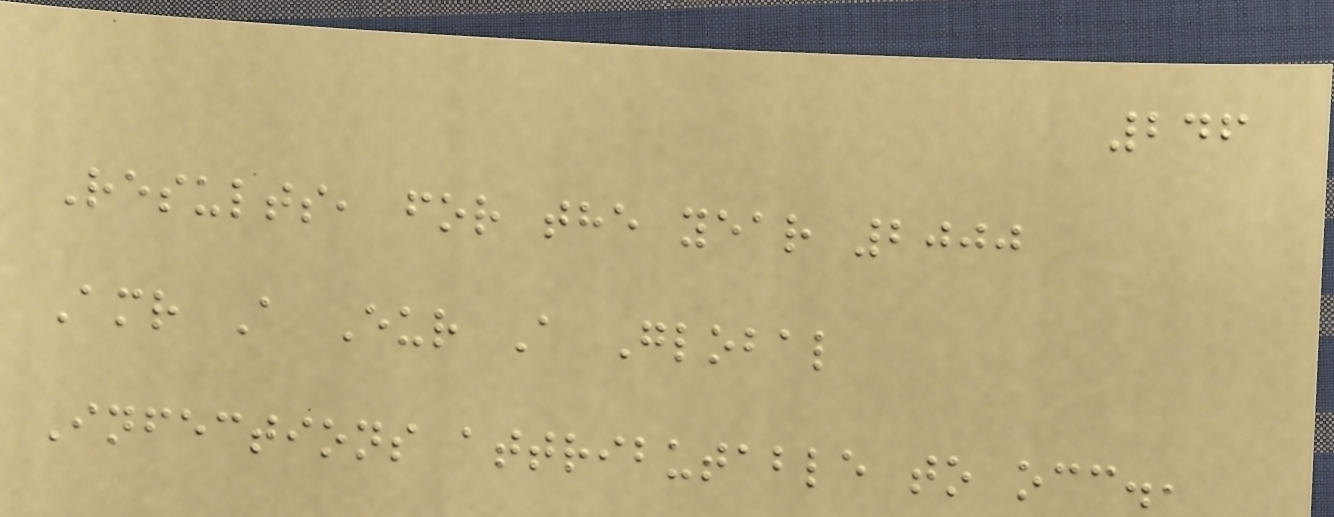246
Results, for the year 2000
Amr A Eur A Global
Infections attributable to occ.,
